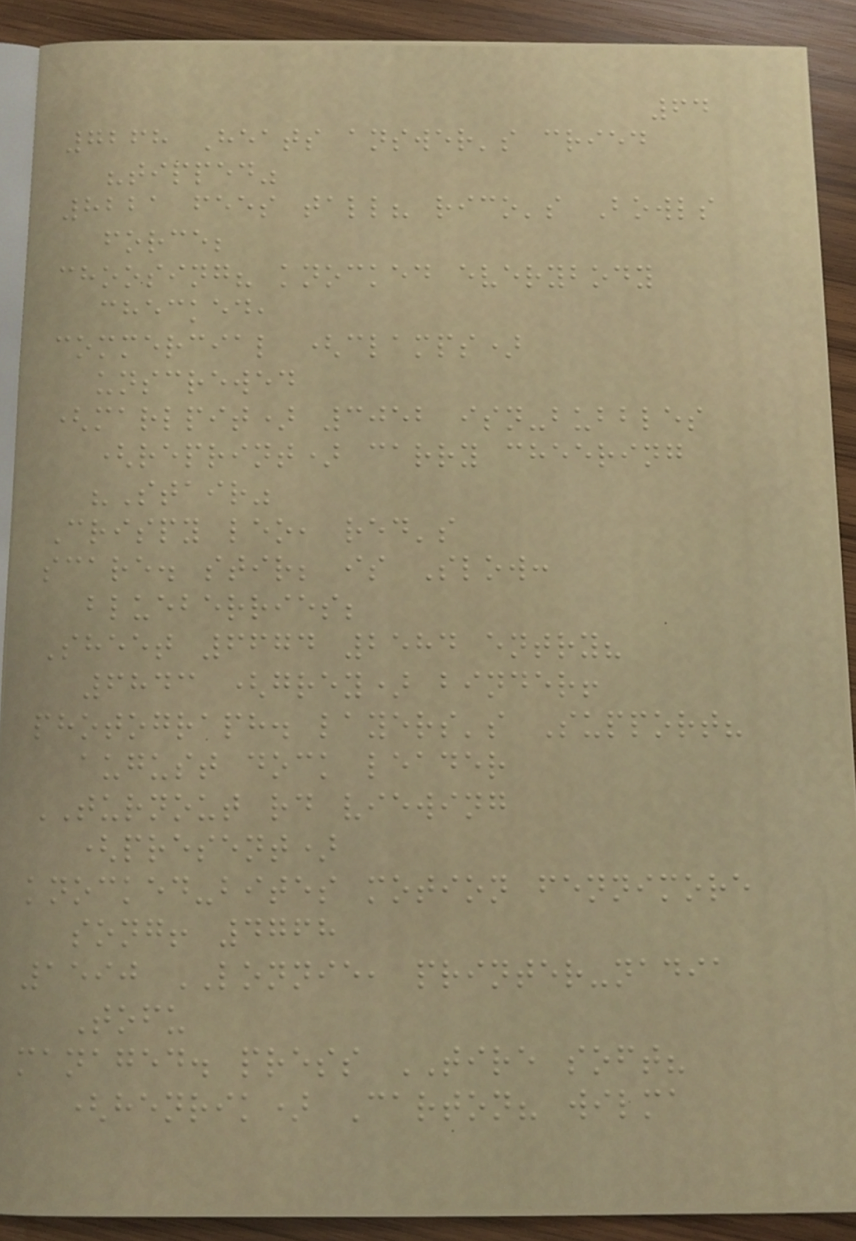64
7268 Heats answer's cried
"tipped"
8221 fees tall? rico's Bowls
force;
choosing? knocked everybody
checked,
commercial (clamps)
unscrewed
(marlpit) 3052 isn-bubbles
(reprint) carry cheering
"Stair"
Crispy leo, red's
scare. stir; is Slow:
blueberries;
Sheet 6674 2584 entry?
6843 (grey) binder!
photograph. layers's Support?
august dock leader
TURNOUT rd viewing
(present)
knocked-bites motion fennimore
song! 4768
1590 LONNIE, printer-nadia
Tofu
managed. press TIRE soft?
(henrik) Carton? wilma
